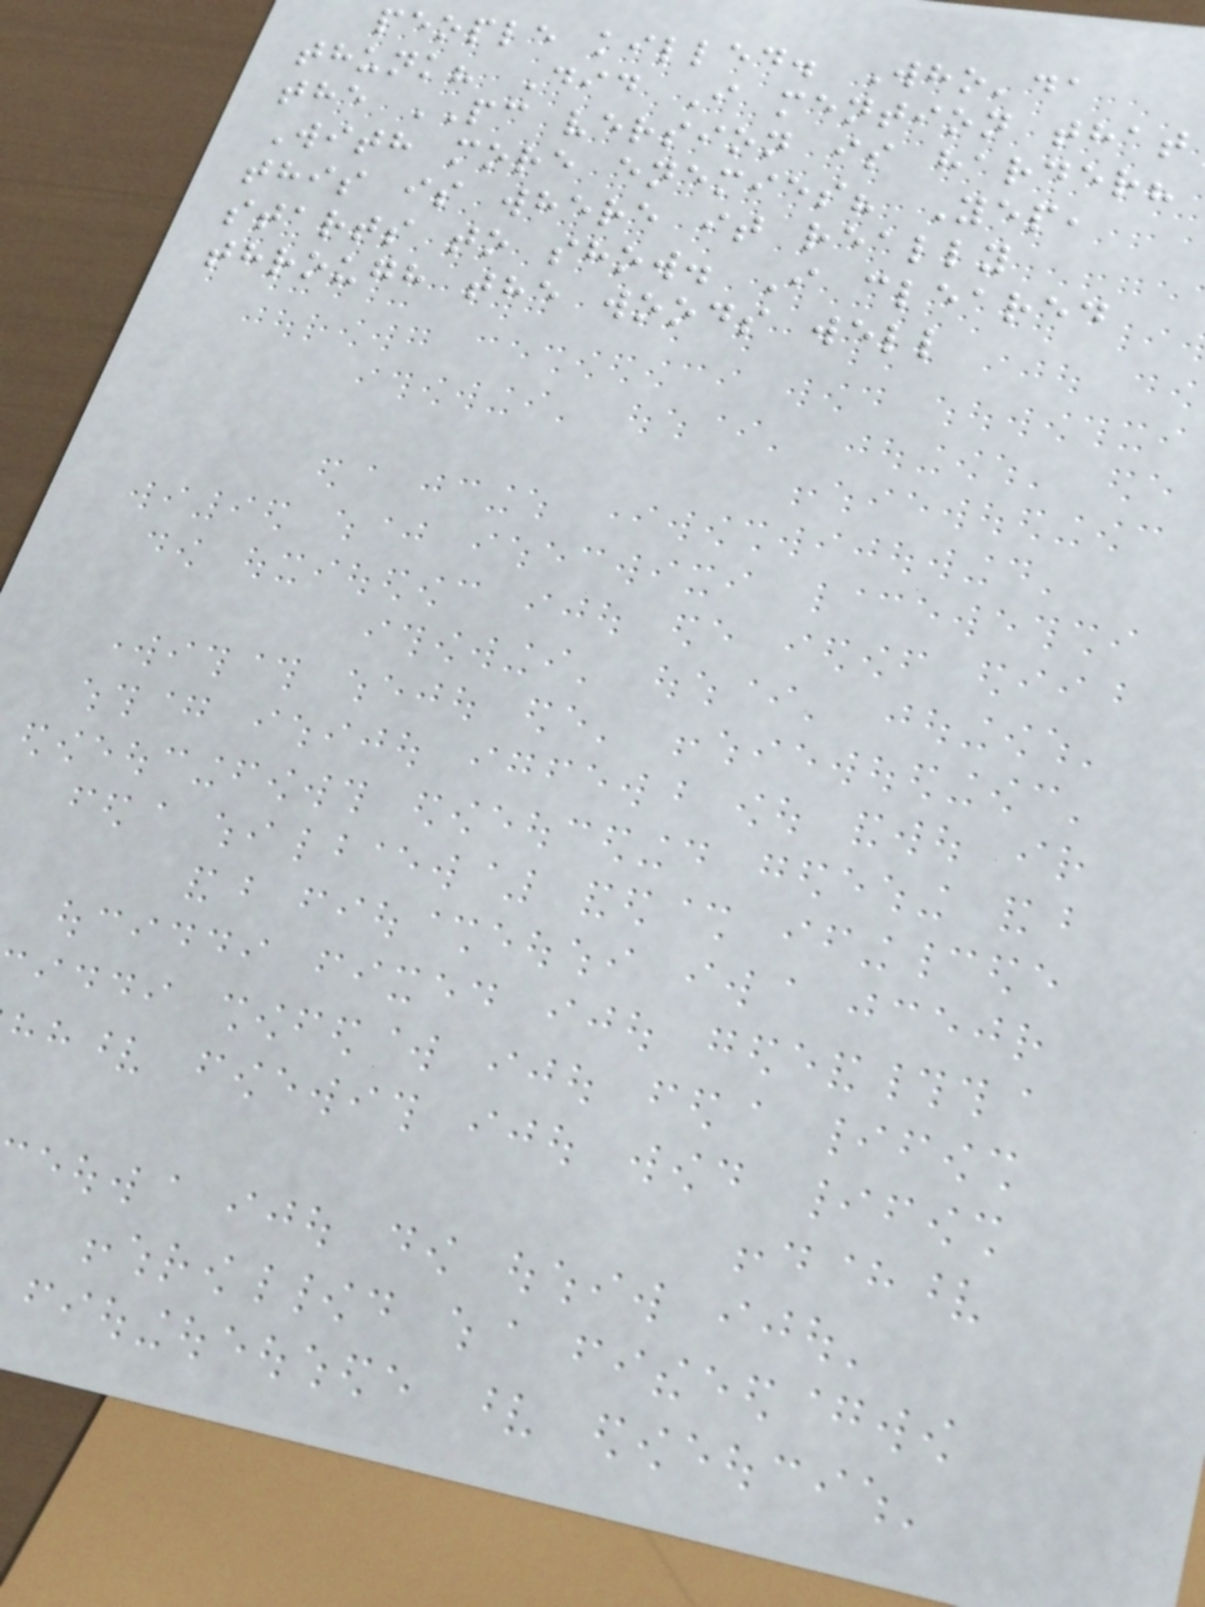people killed. Who'da
thunk? Did I mention that
the PC version is harder?
With more enemies? Yep,
this is where it really
starts to show. I cleared
through the woods well
